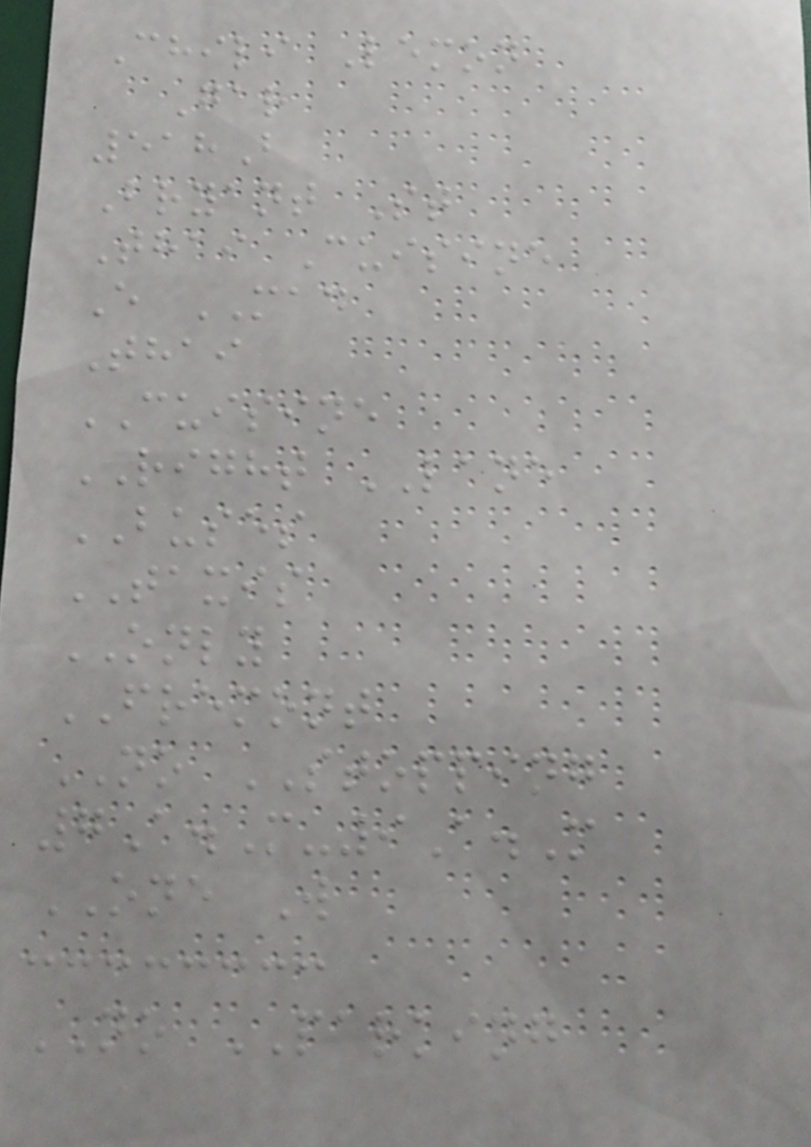Chili Lemon
Gar
518B
Bryant St
Thai Cuisine
E MAD
Thai
CUISINE
RIGHT LANE
BUSES
TAXIS
ONLY
FREMONT
NO STOPPING
7A.M-9A.M
ONE W
NO PARKING
